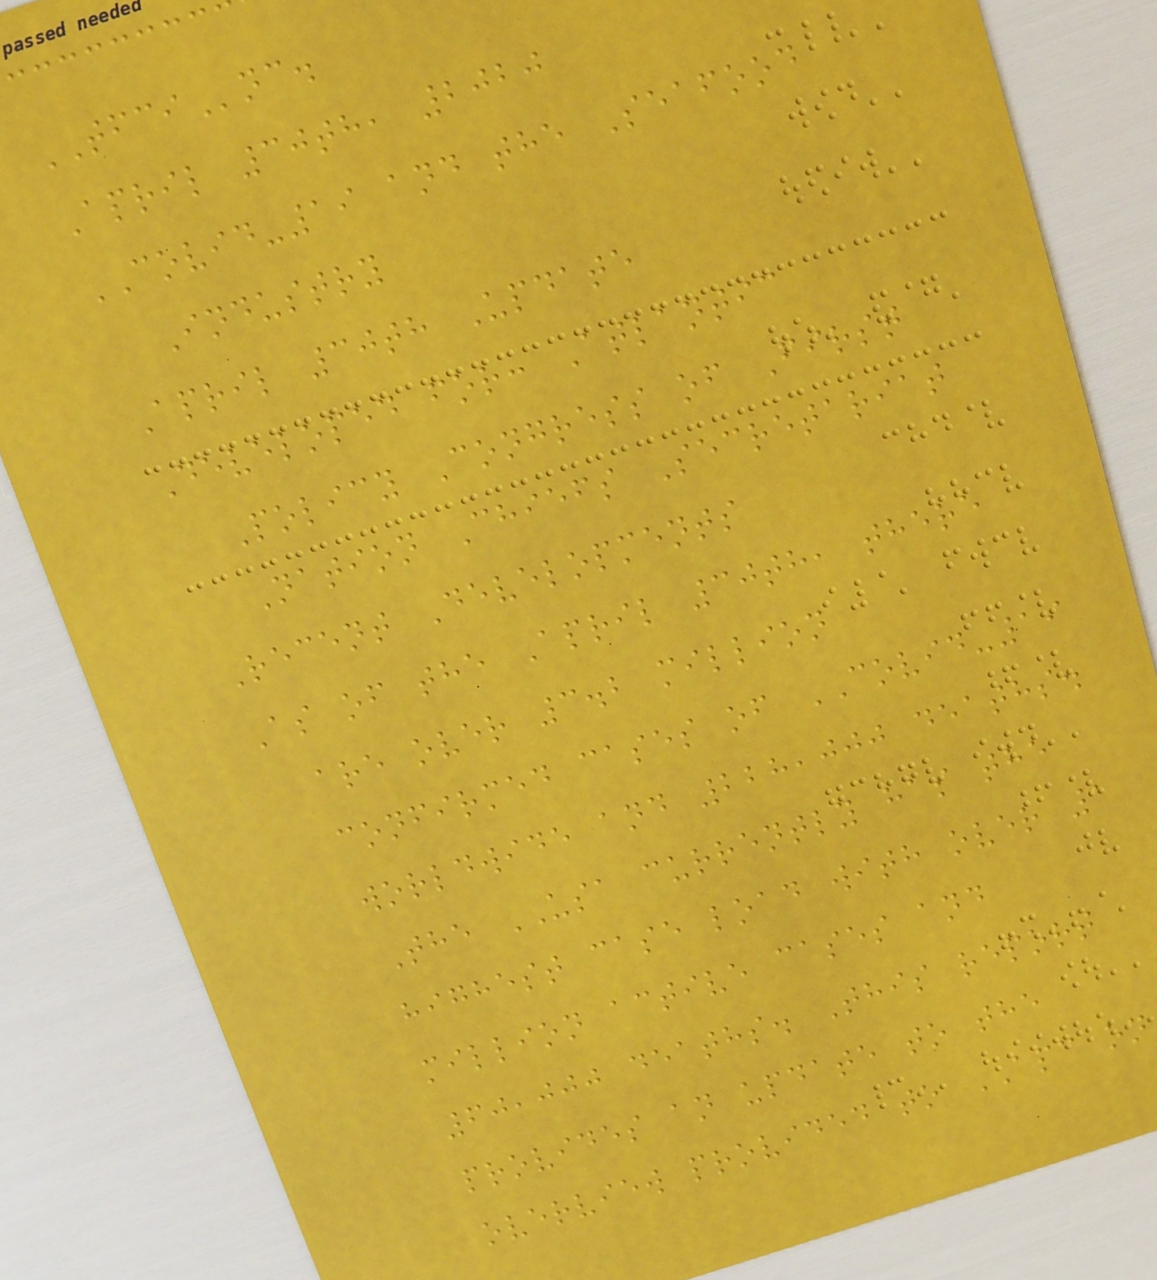TFCInc.
April 30th, 2020
COVID-19 and the Seafood
Industry
April 30th Update
Developed for: Atlantic
Policy Congress of First
Nation Chiefs Secretariat
Recent Developments
As of the April 30th, there
are over 3.2 million
confirmed cases of COVID-19
worldwide and 228,000 deaths.
The USA currently has the
highest case load with over 1
million active cases and
60,000 deaths. This report
provides an update to the
overview provided to APC on
